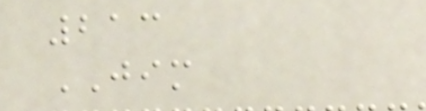213
JIM
